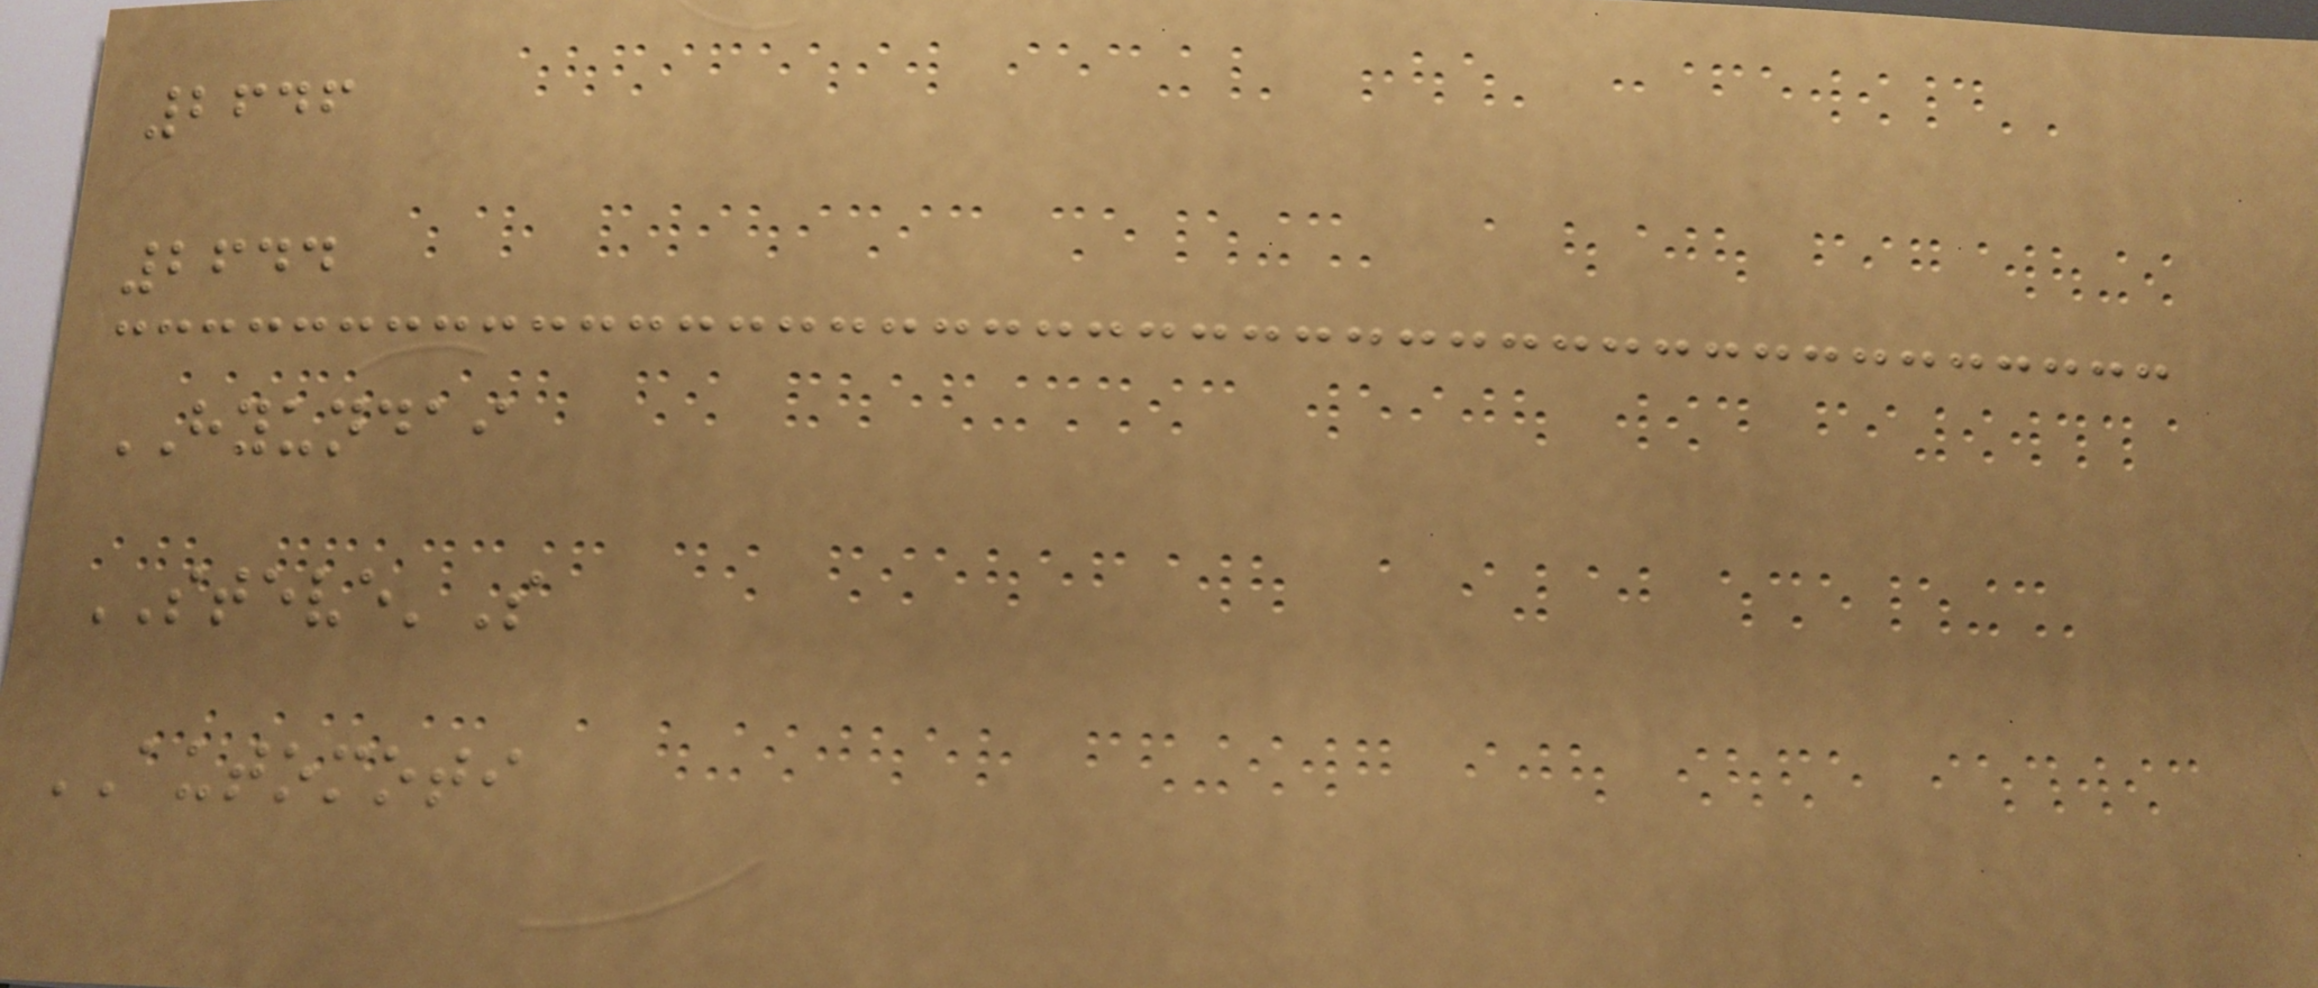2646
2644
HYUNDAI
STEVE'S
AUTOMOTI
